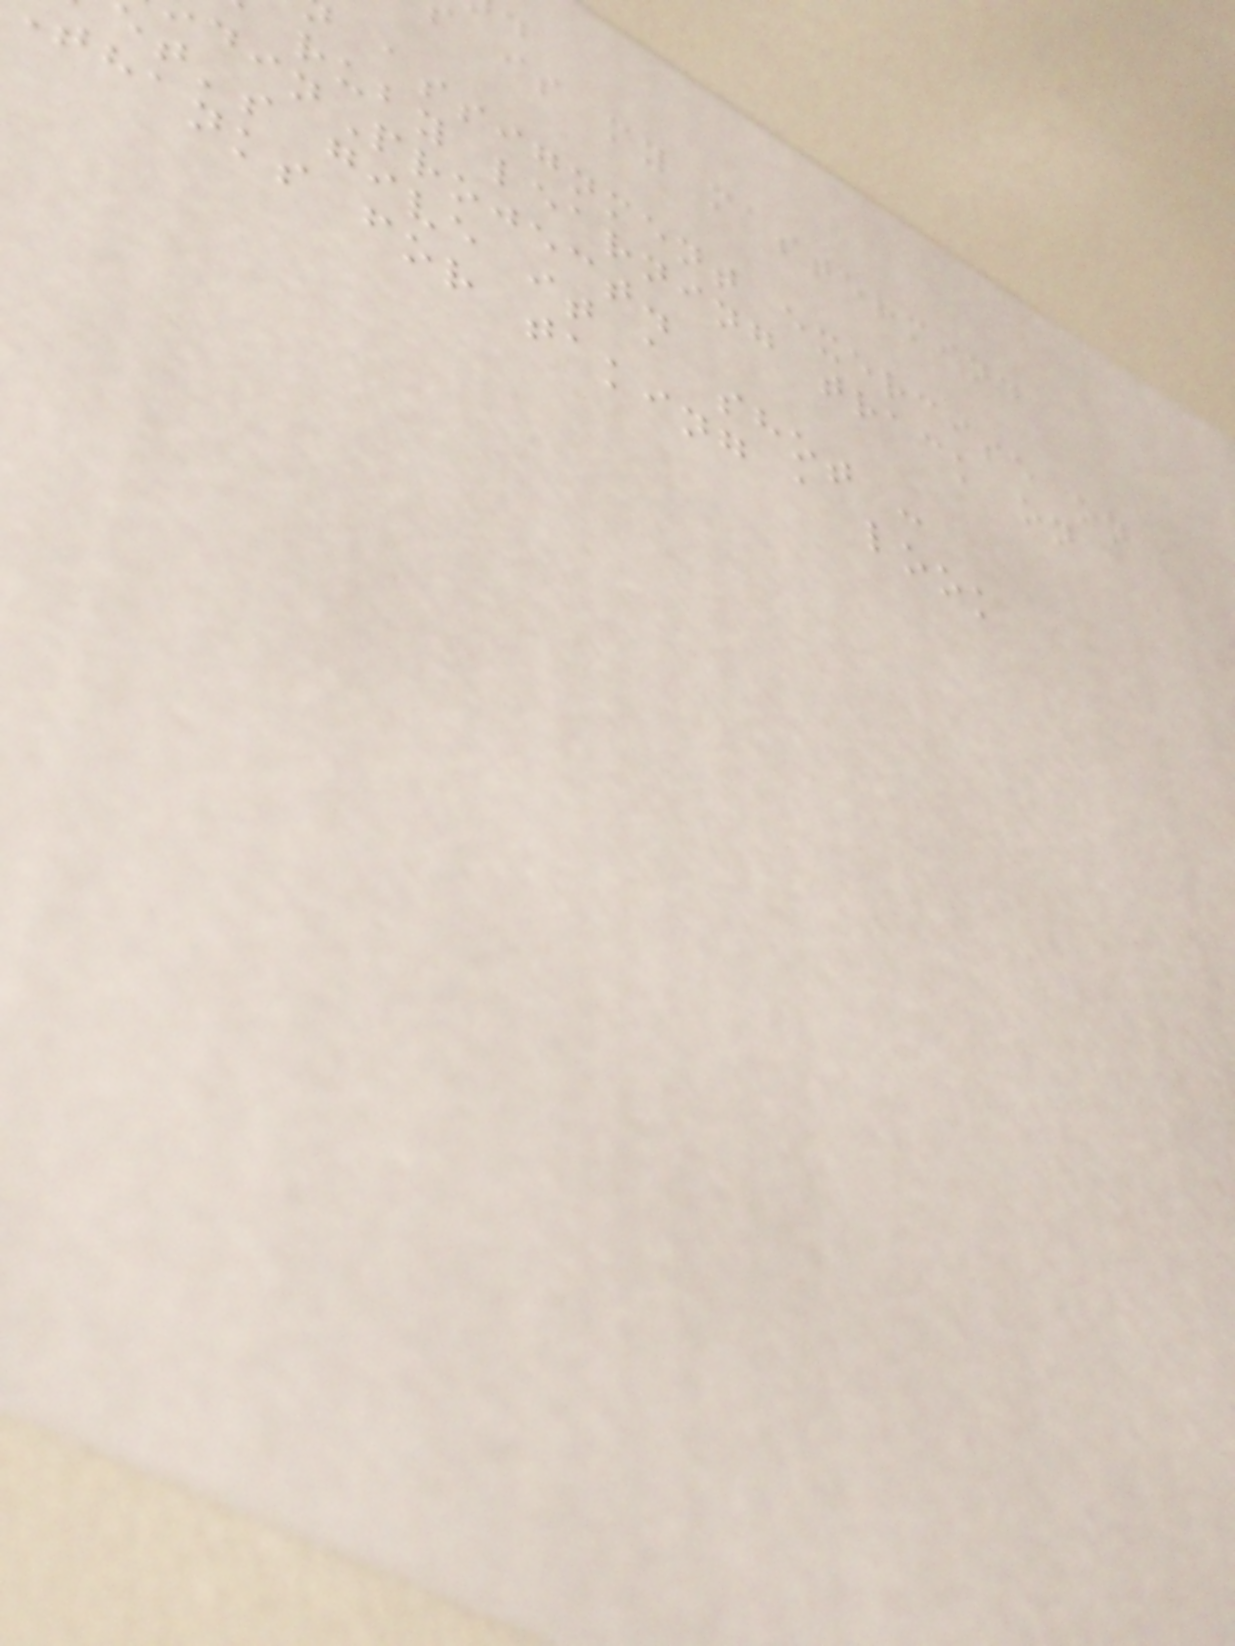is my mastermind
assignment exercise on
ruby learning track on
dinProject.
t's give it a shot :
thanks for taking a look
